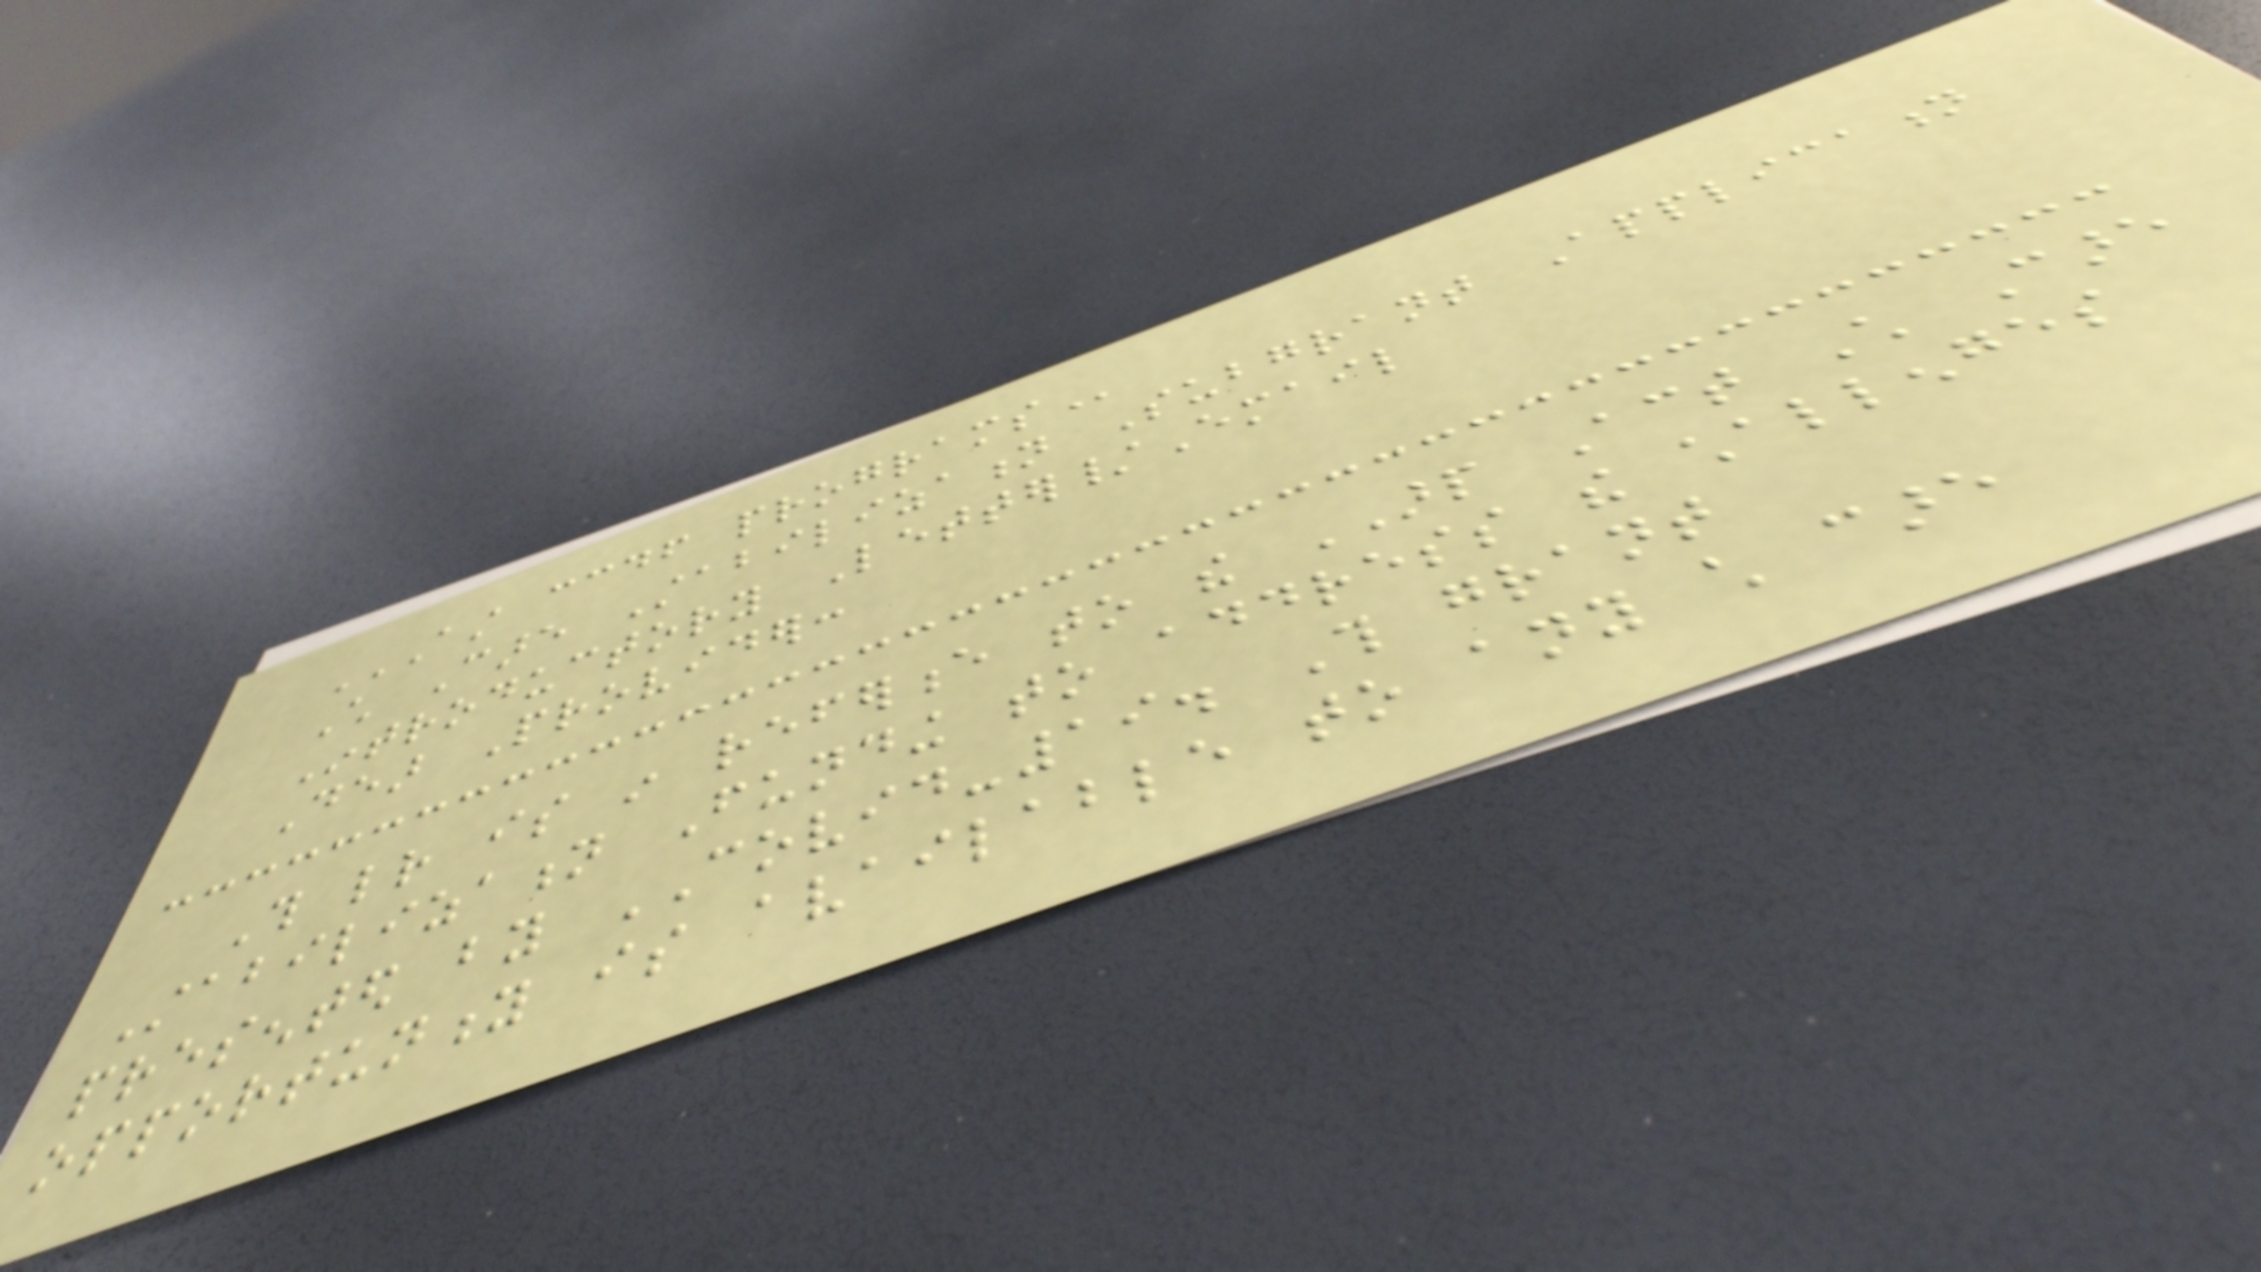AST CCDF PROGRAMS
Child Care Stabilization Subgrant Application
Introductory Letter/Email
Dear Provider:
This letter is in reference to the ARP Act Child Care
Stabilization Funding to address the challenges
presented by COVID-19. This grant
opportunity is available to any child care
